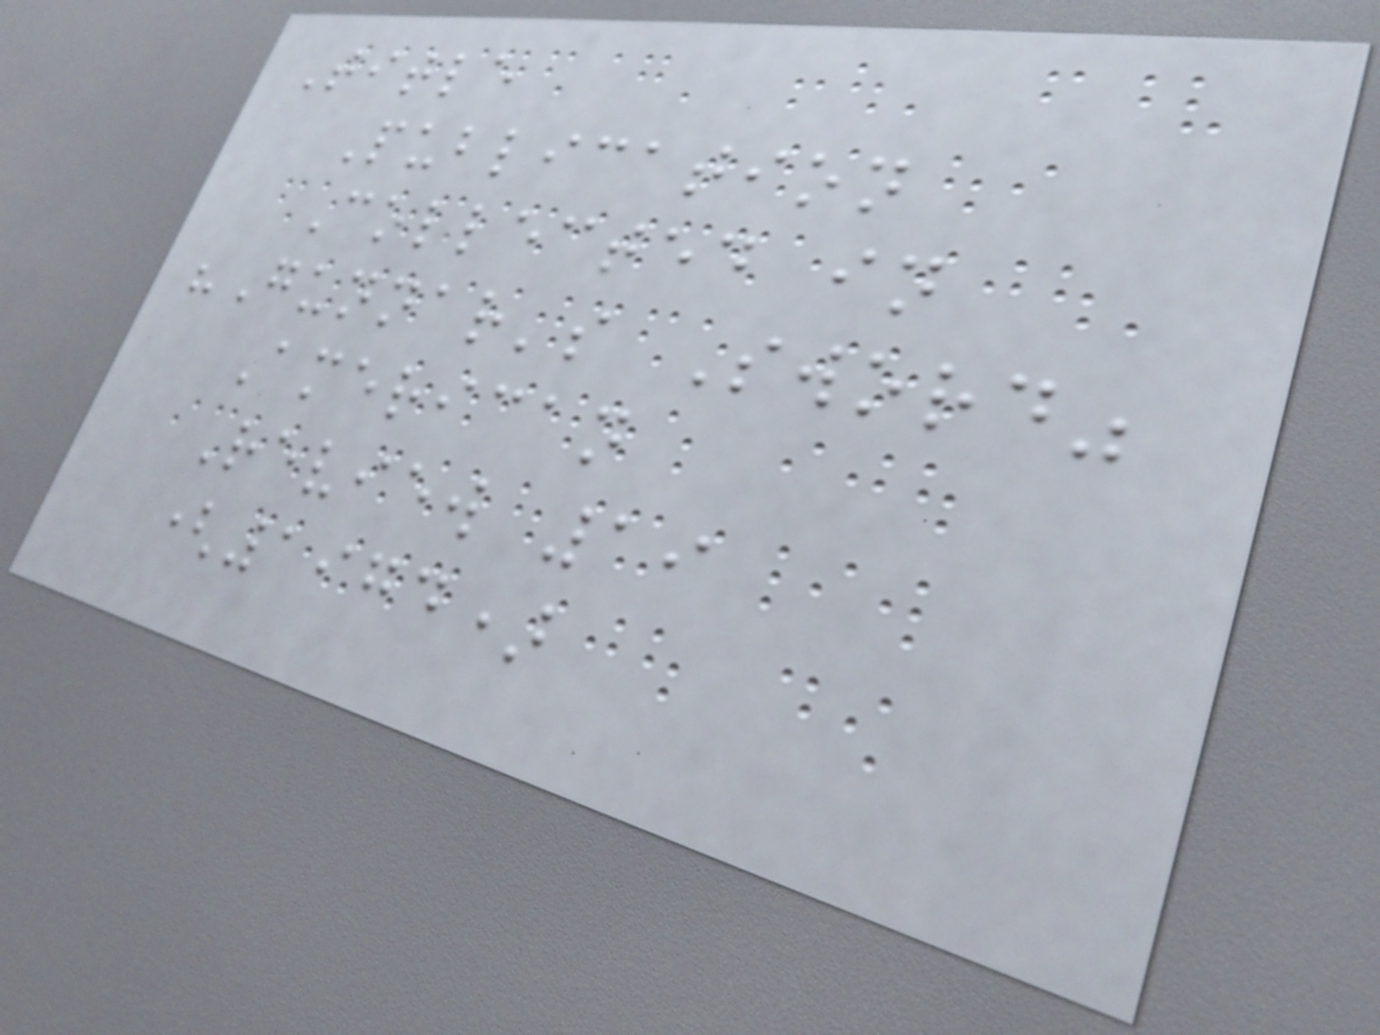Title
Publication
Collected in
"Gunnar's Sword"
American
Review 19
(1974)
